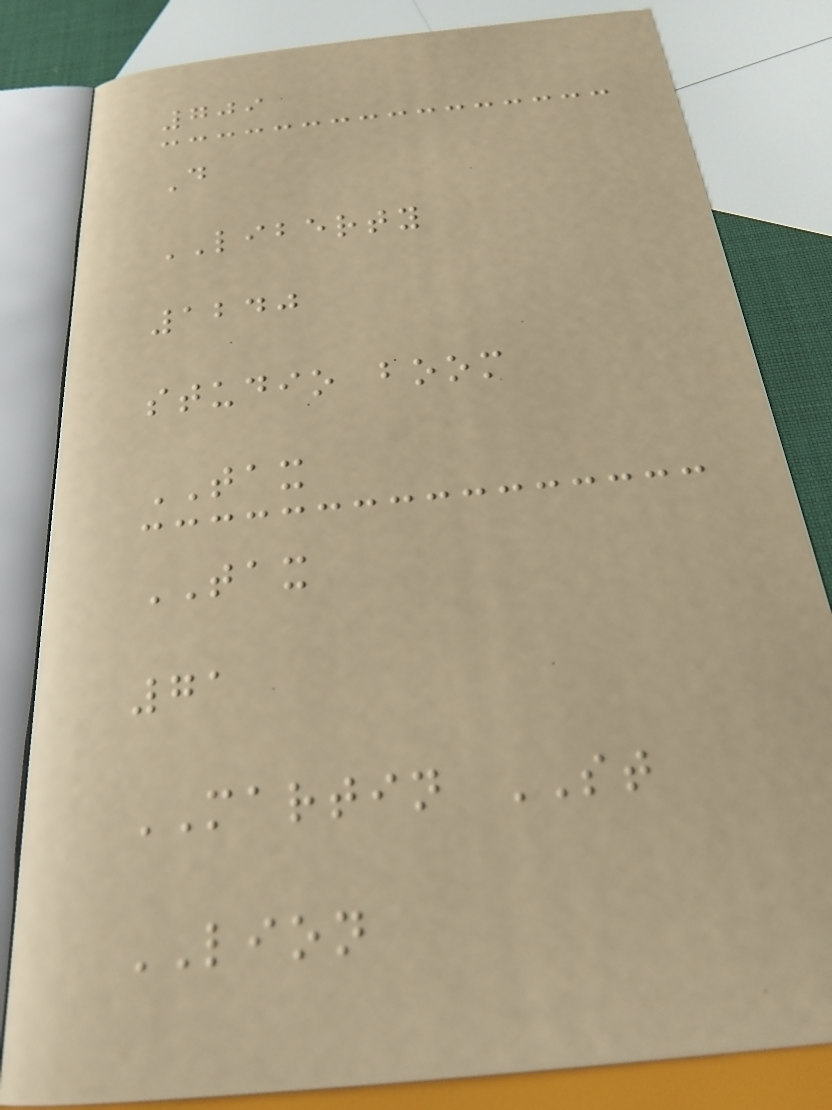709
D
LIBERTY
1240
studio boom
TAX
TAX
71
MARTIN ST
LION
